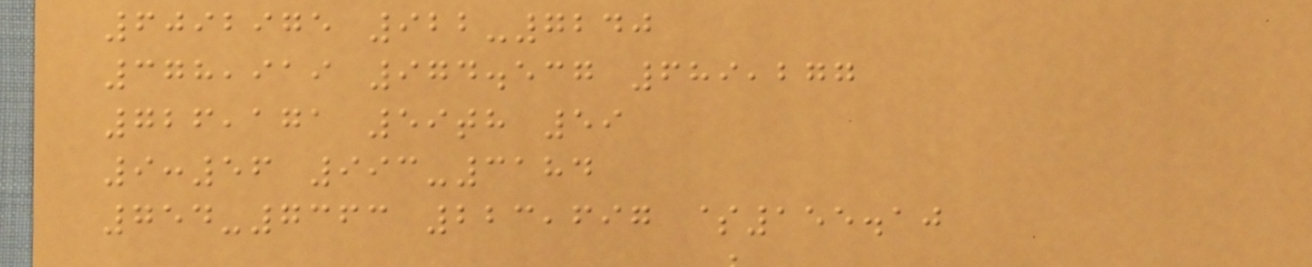6092975 922-7240
378,919 974.537 689,277
726,171 59th 59
9:56 993-3184
754-7363 223,697 $155.10
